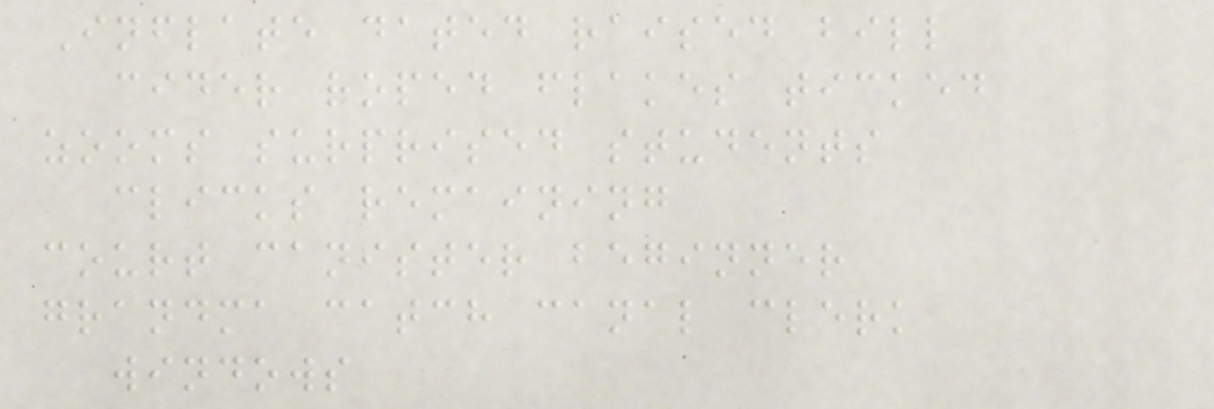Inflate dated raised bill
cider roped flakes ticked
zooms surprised students
clicks remaining
court canister beginner
grandma catch canal clerk
windows
